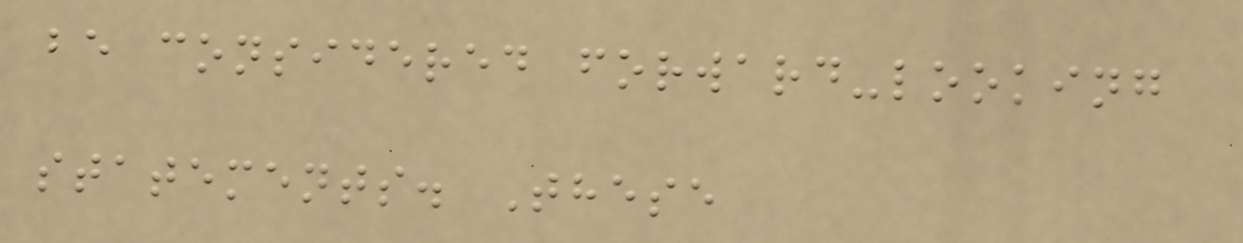be considered forward-looking
statements. These
